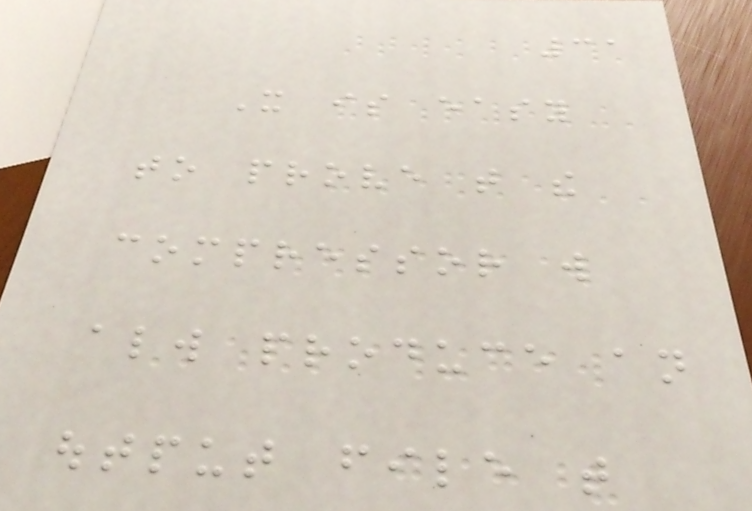31
It is easy
to prove that the
compressor will
always produce an
output file that
